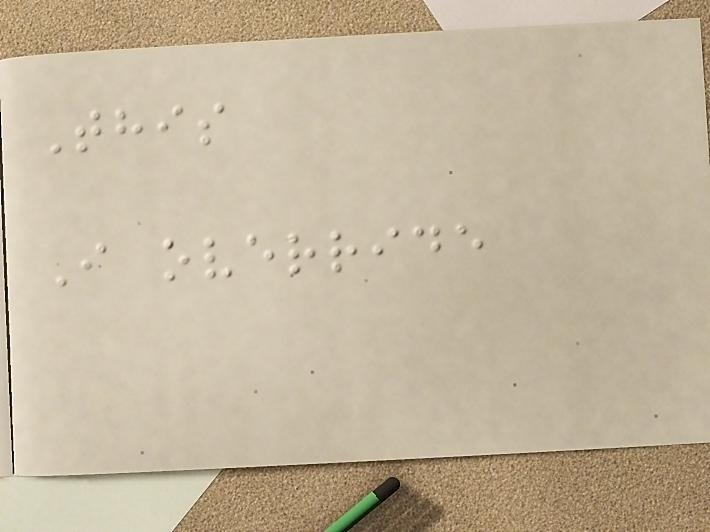This
I override
